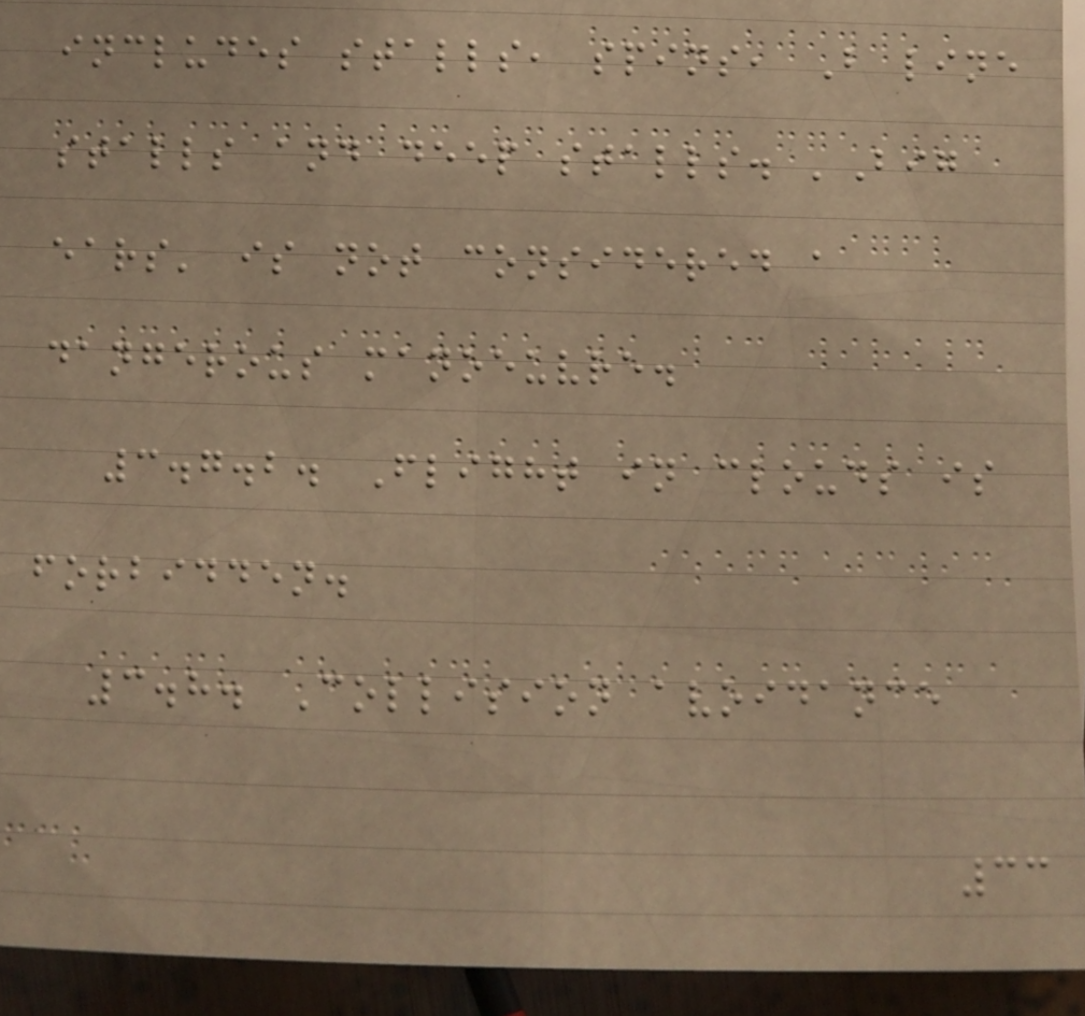includes stalls, spins, B line
stalls and deep stalls. 'Big
ears' is not considered a
dangerous manoeuvre.
3.7.2. Flight in clouds is
forbidden.
3.8. Collision avoidance
33
